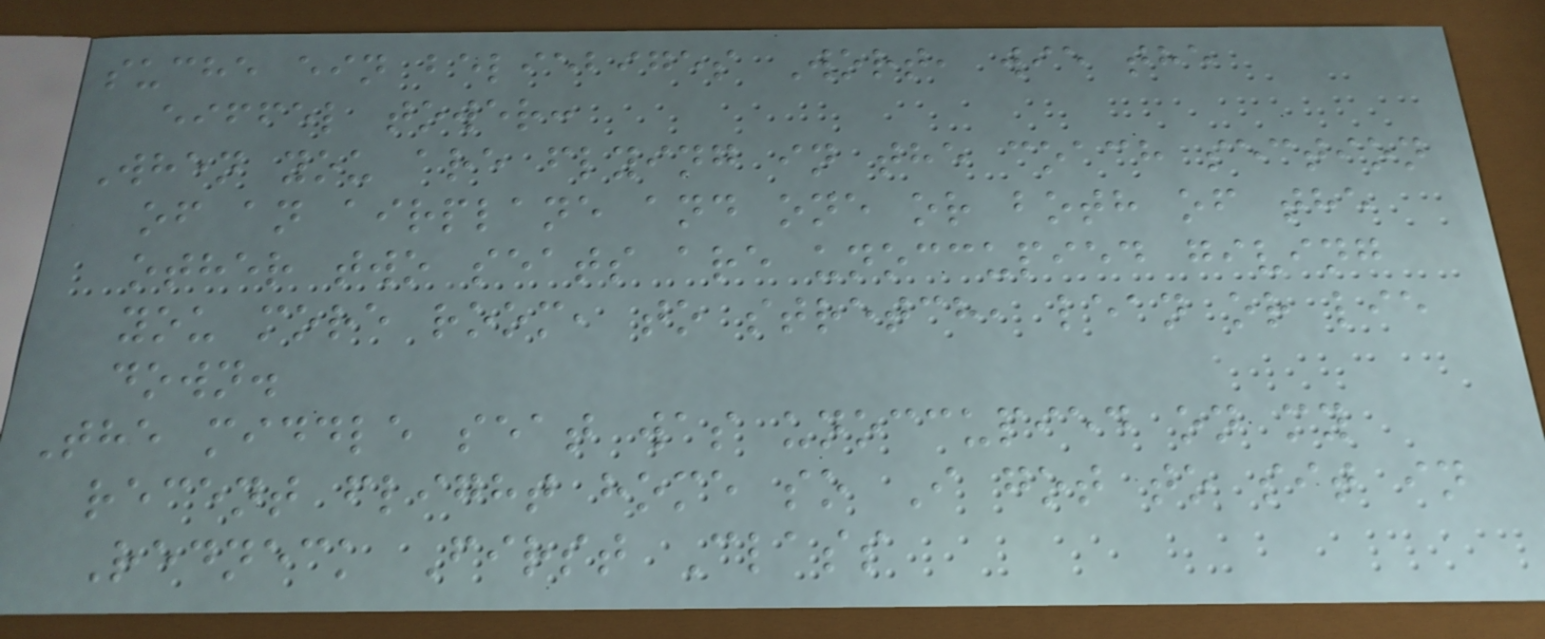suche ein beliebiges Wort, wie the
eiffel tower:
When you are flying in the coach section
of an airplane and one or both of the
other two seats are unoccupied giving
you more room, to stretch, lean or lie
down.
The middle seat was unoccupied on my
recent flight home so I got to sit in
Redneck First Class
